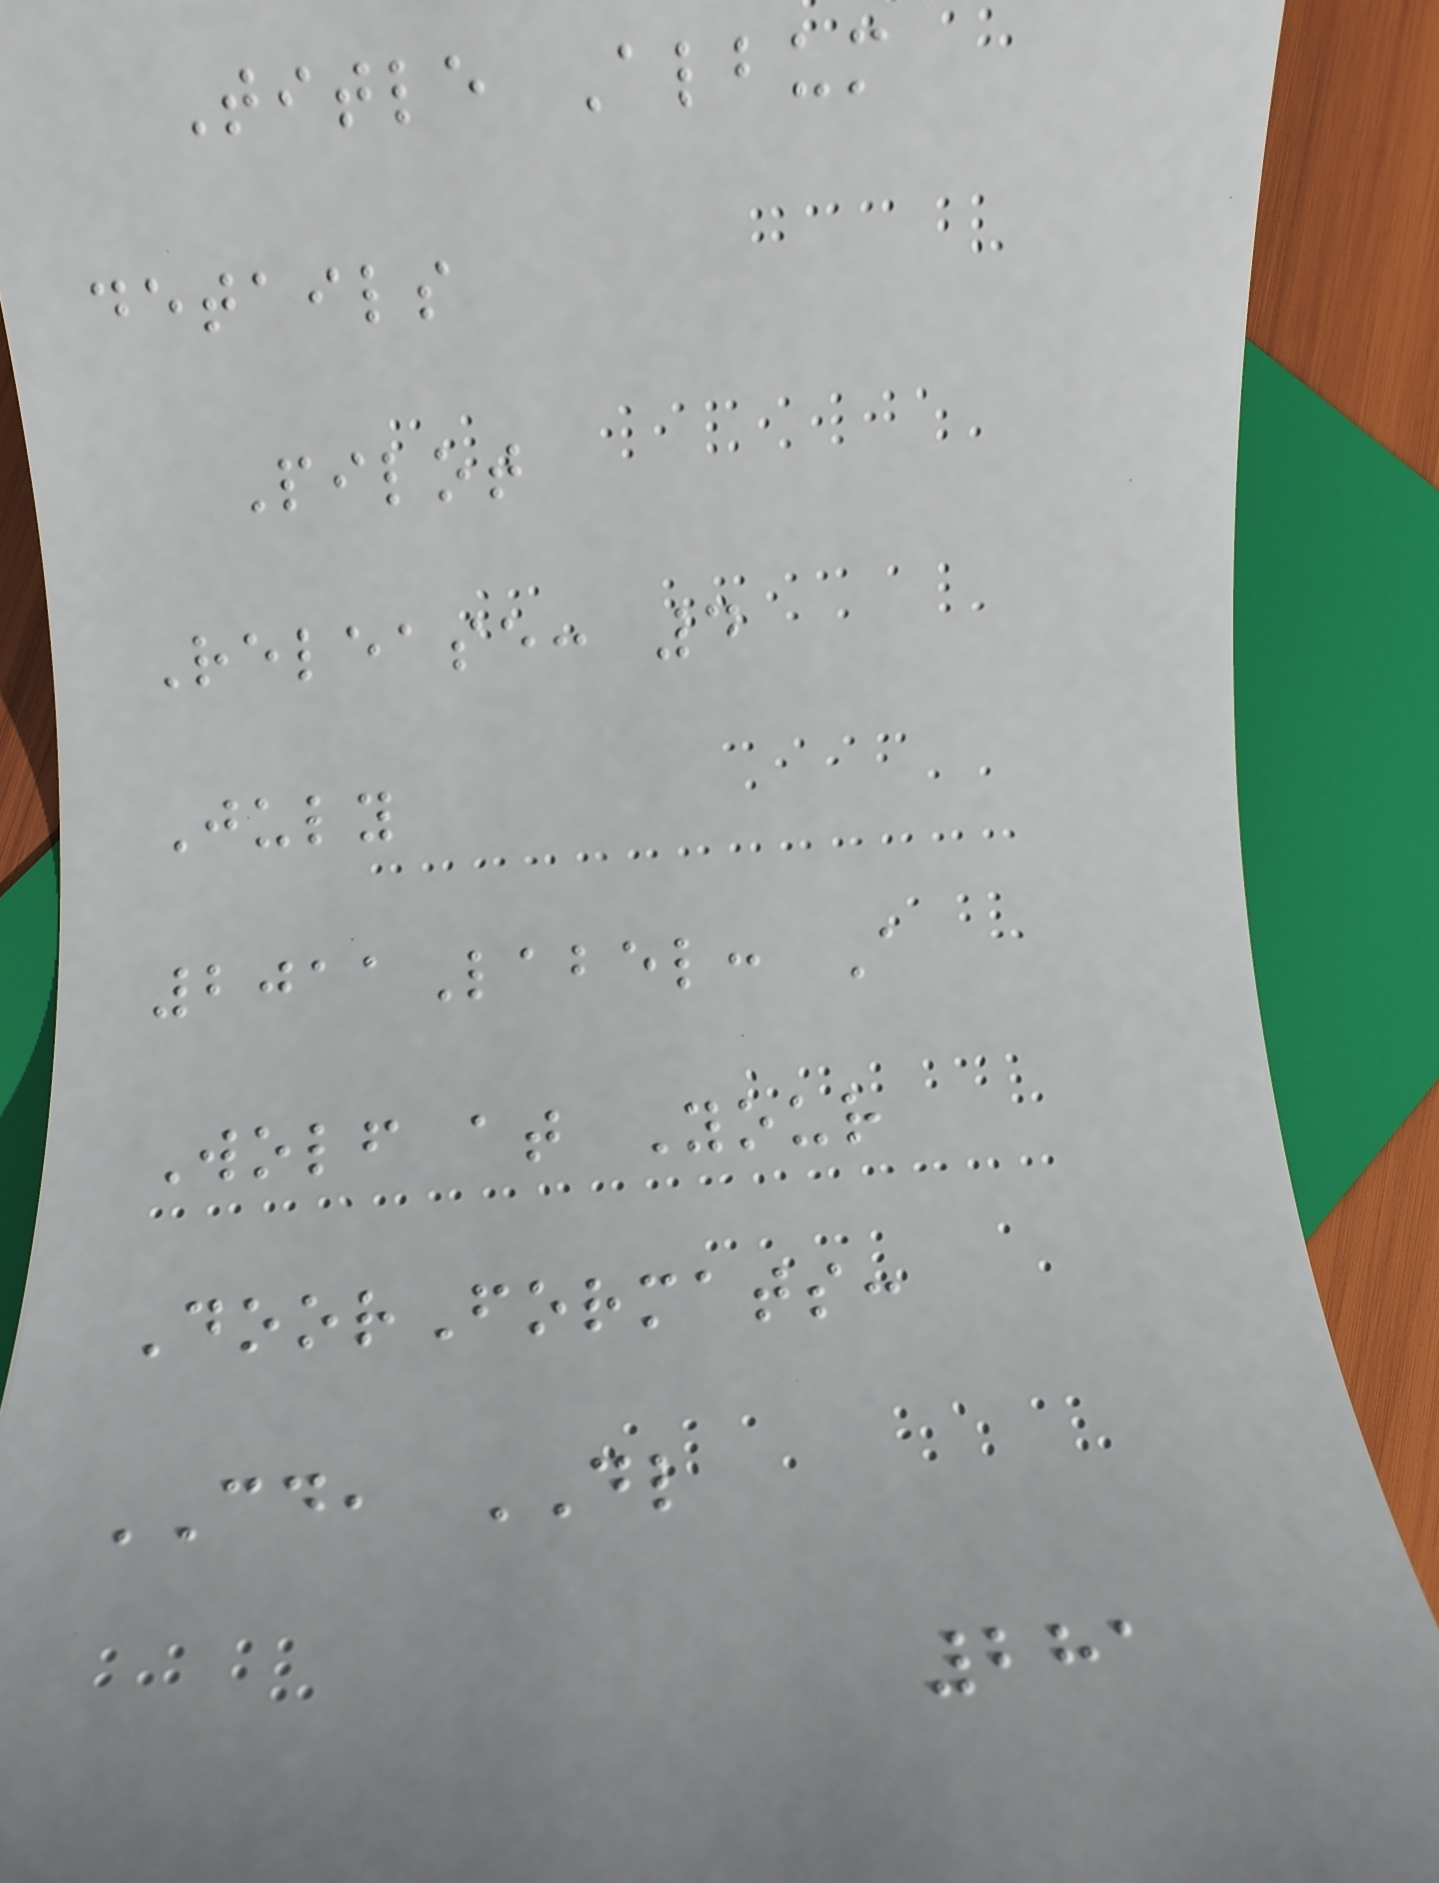Title Album
details
Pilot
Release: 4
July
2011Label: A
Wolf at Your
DoorFormats:
CD, DL
281
